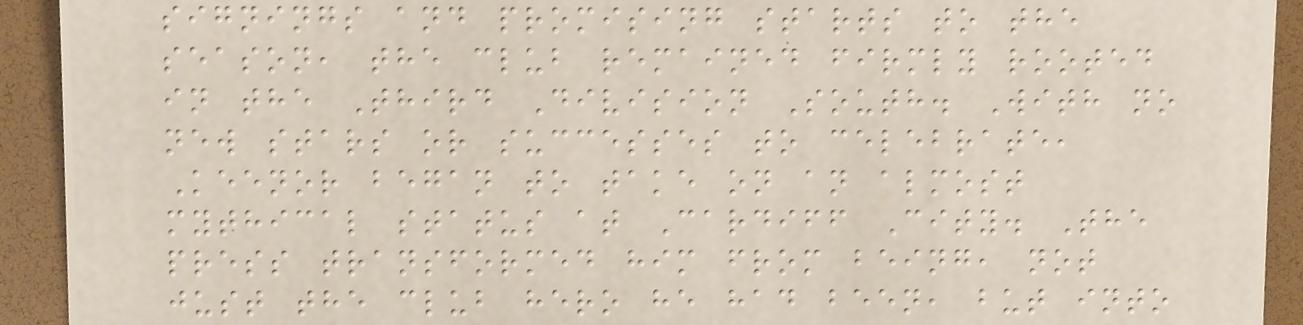signings and promising starts to the
season, the club remained firmly rooted
in the Third Division South. With no
new stars or successes to celebrate,
Keenor began to take on an almost
mythical status at Cardiff City. The
press transformed him from being, not
just the club hero he had been, but into
